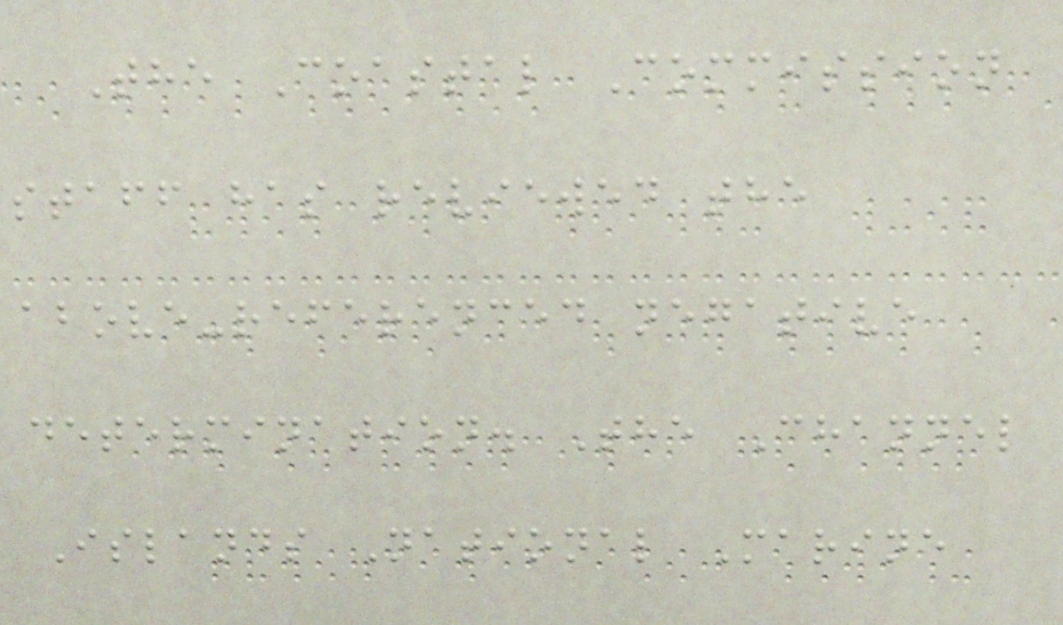The Coastal Commission
staff has reviewed the
above-referenced negative
determination. The Channel
Islands National Marine
